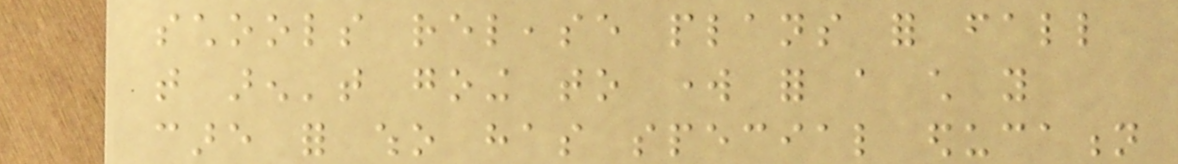schools release plans for fall
that aren't going to work for a child you
care for who has special education
